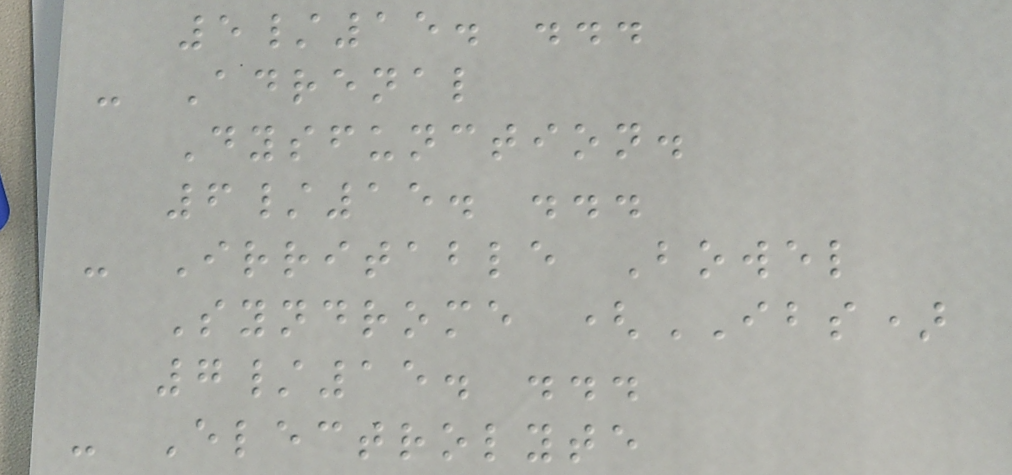5/15. ...
- Adrenal
Dysfunction.
6/15. ...
- Irritable Bowel
Syndrome (IBS)
7/15. ...
- Electrolyte
